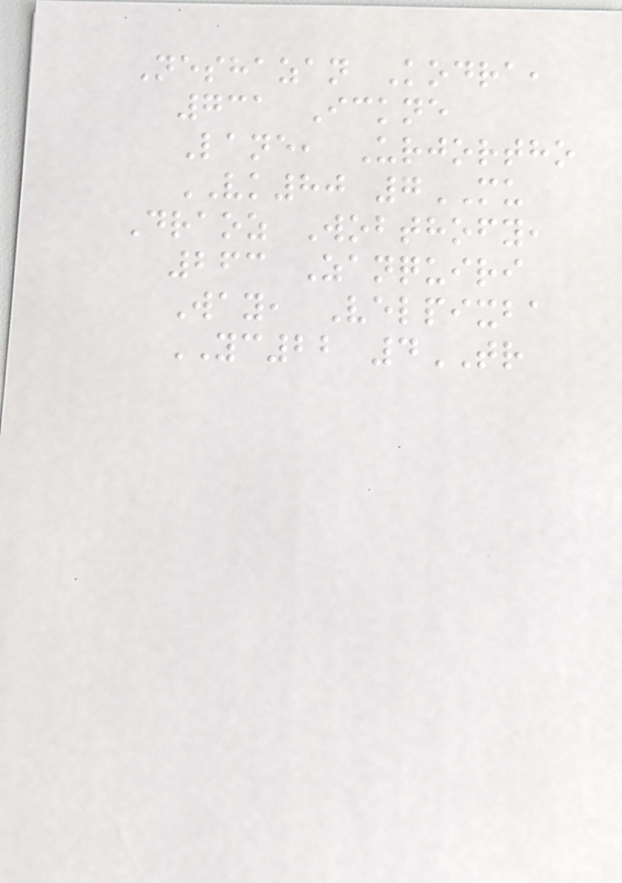Neshazan Kodra,
731 Ickne
Lane, Urjortho
VK80 7MU
Draoz Wobthofy,
263 Zanquiri
Way, Velpixba
YC22 4TR
